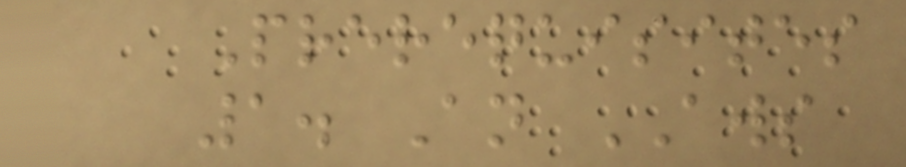Prerequisites
1. An AWS
